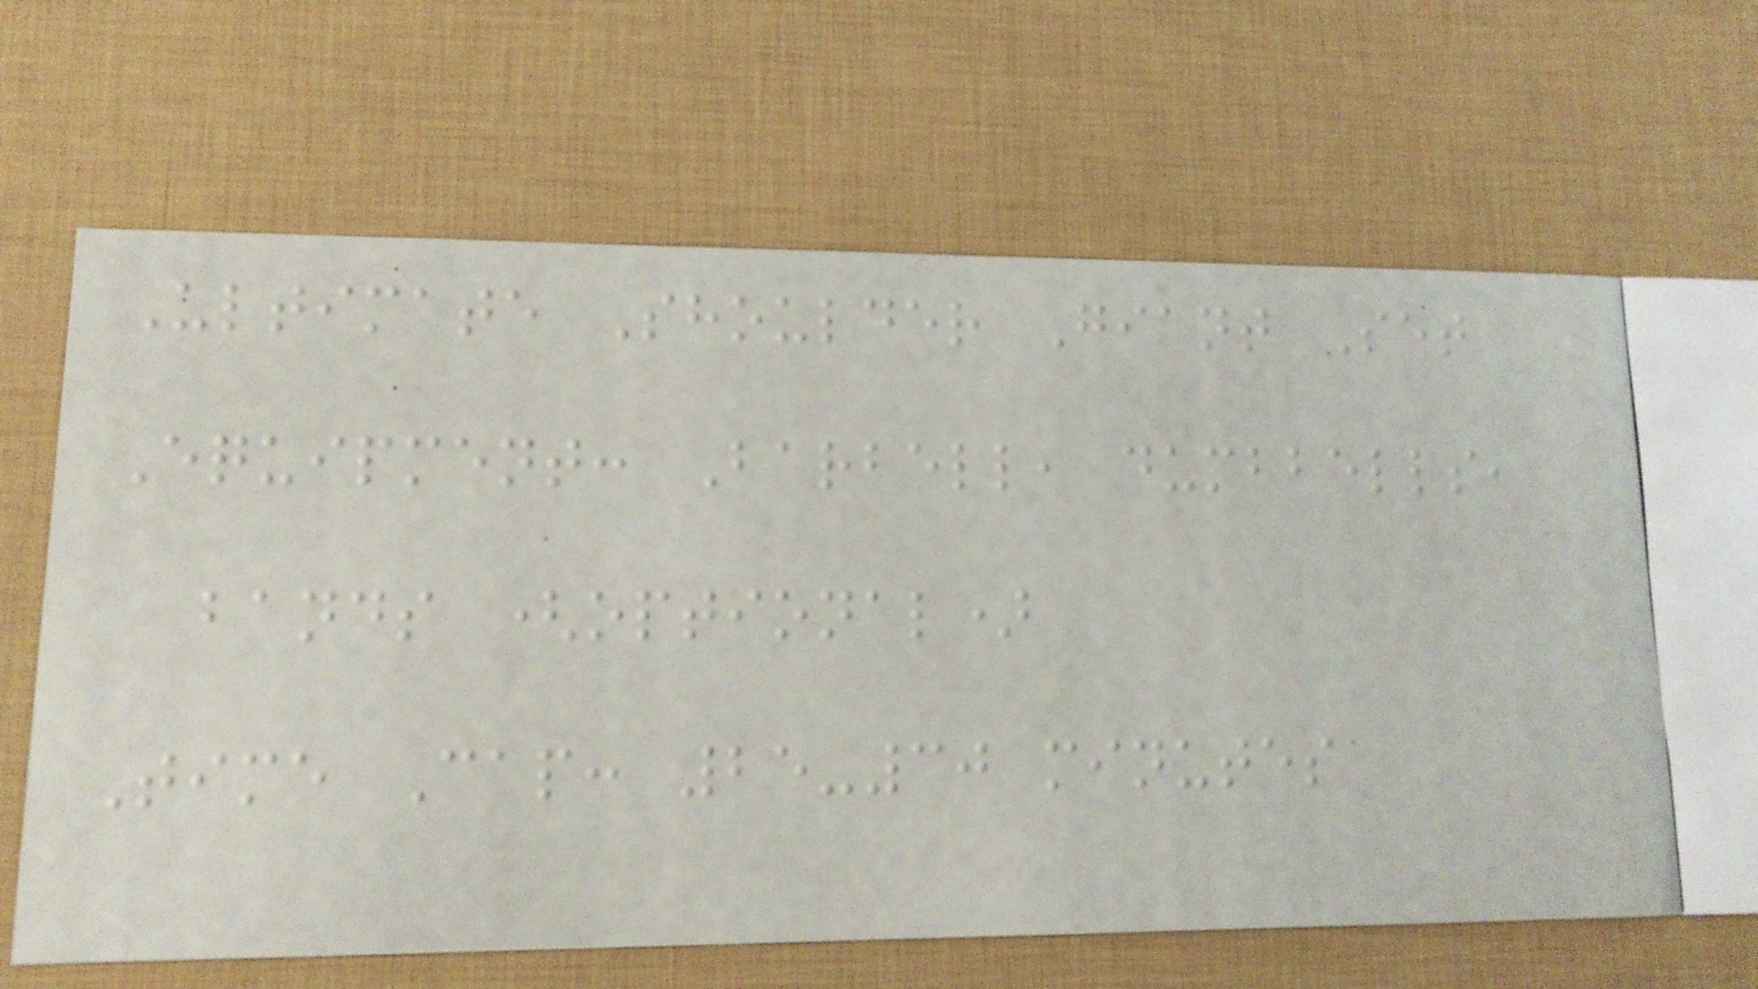Ultimate Shoulder Giant Set
Equipment: Barbell, dumbbells,
bands (optional)
Time Cap: 25-30 minutes
